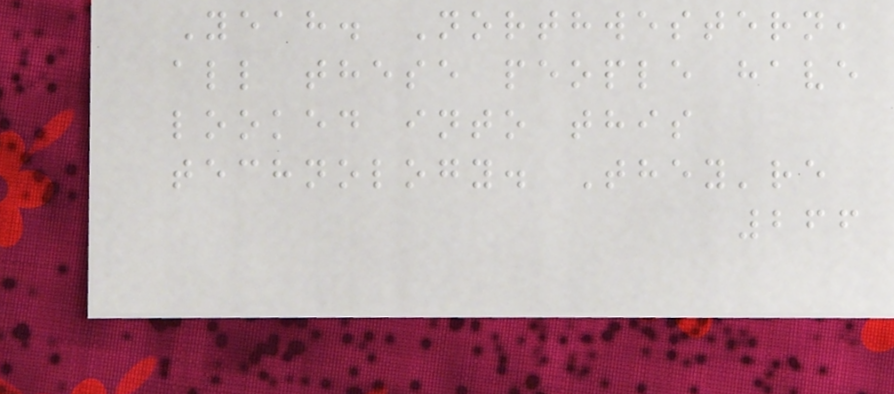Yeah. Northwestern,
all these people have
looked into this
technology. They're
266
